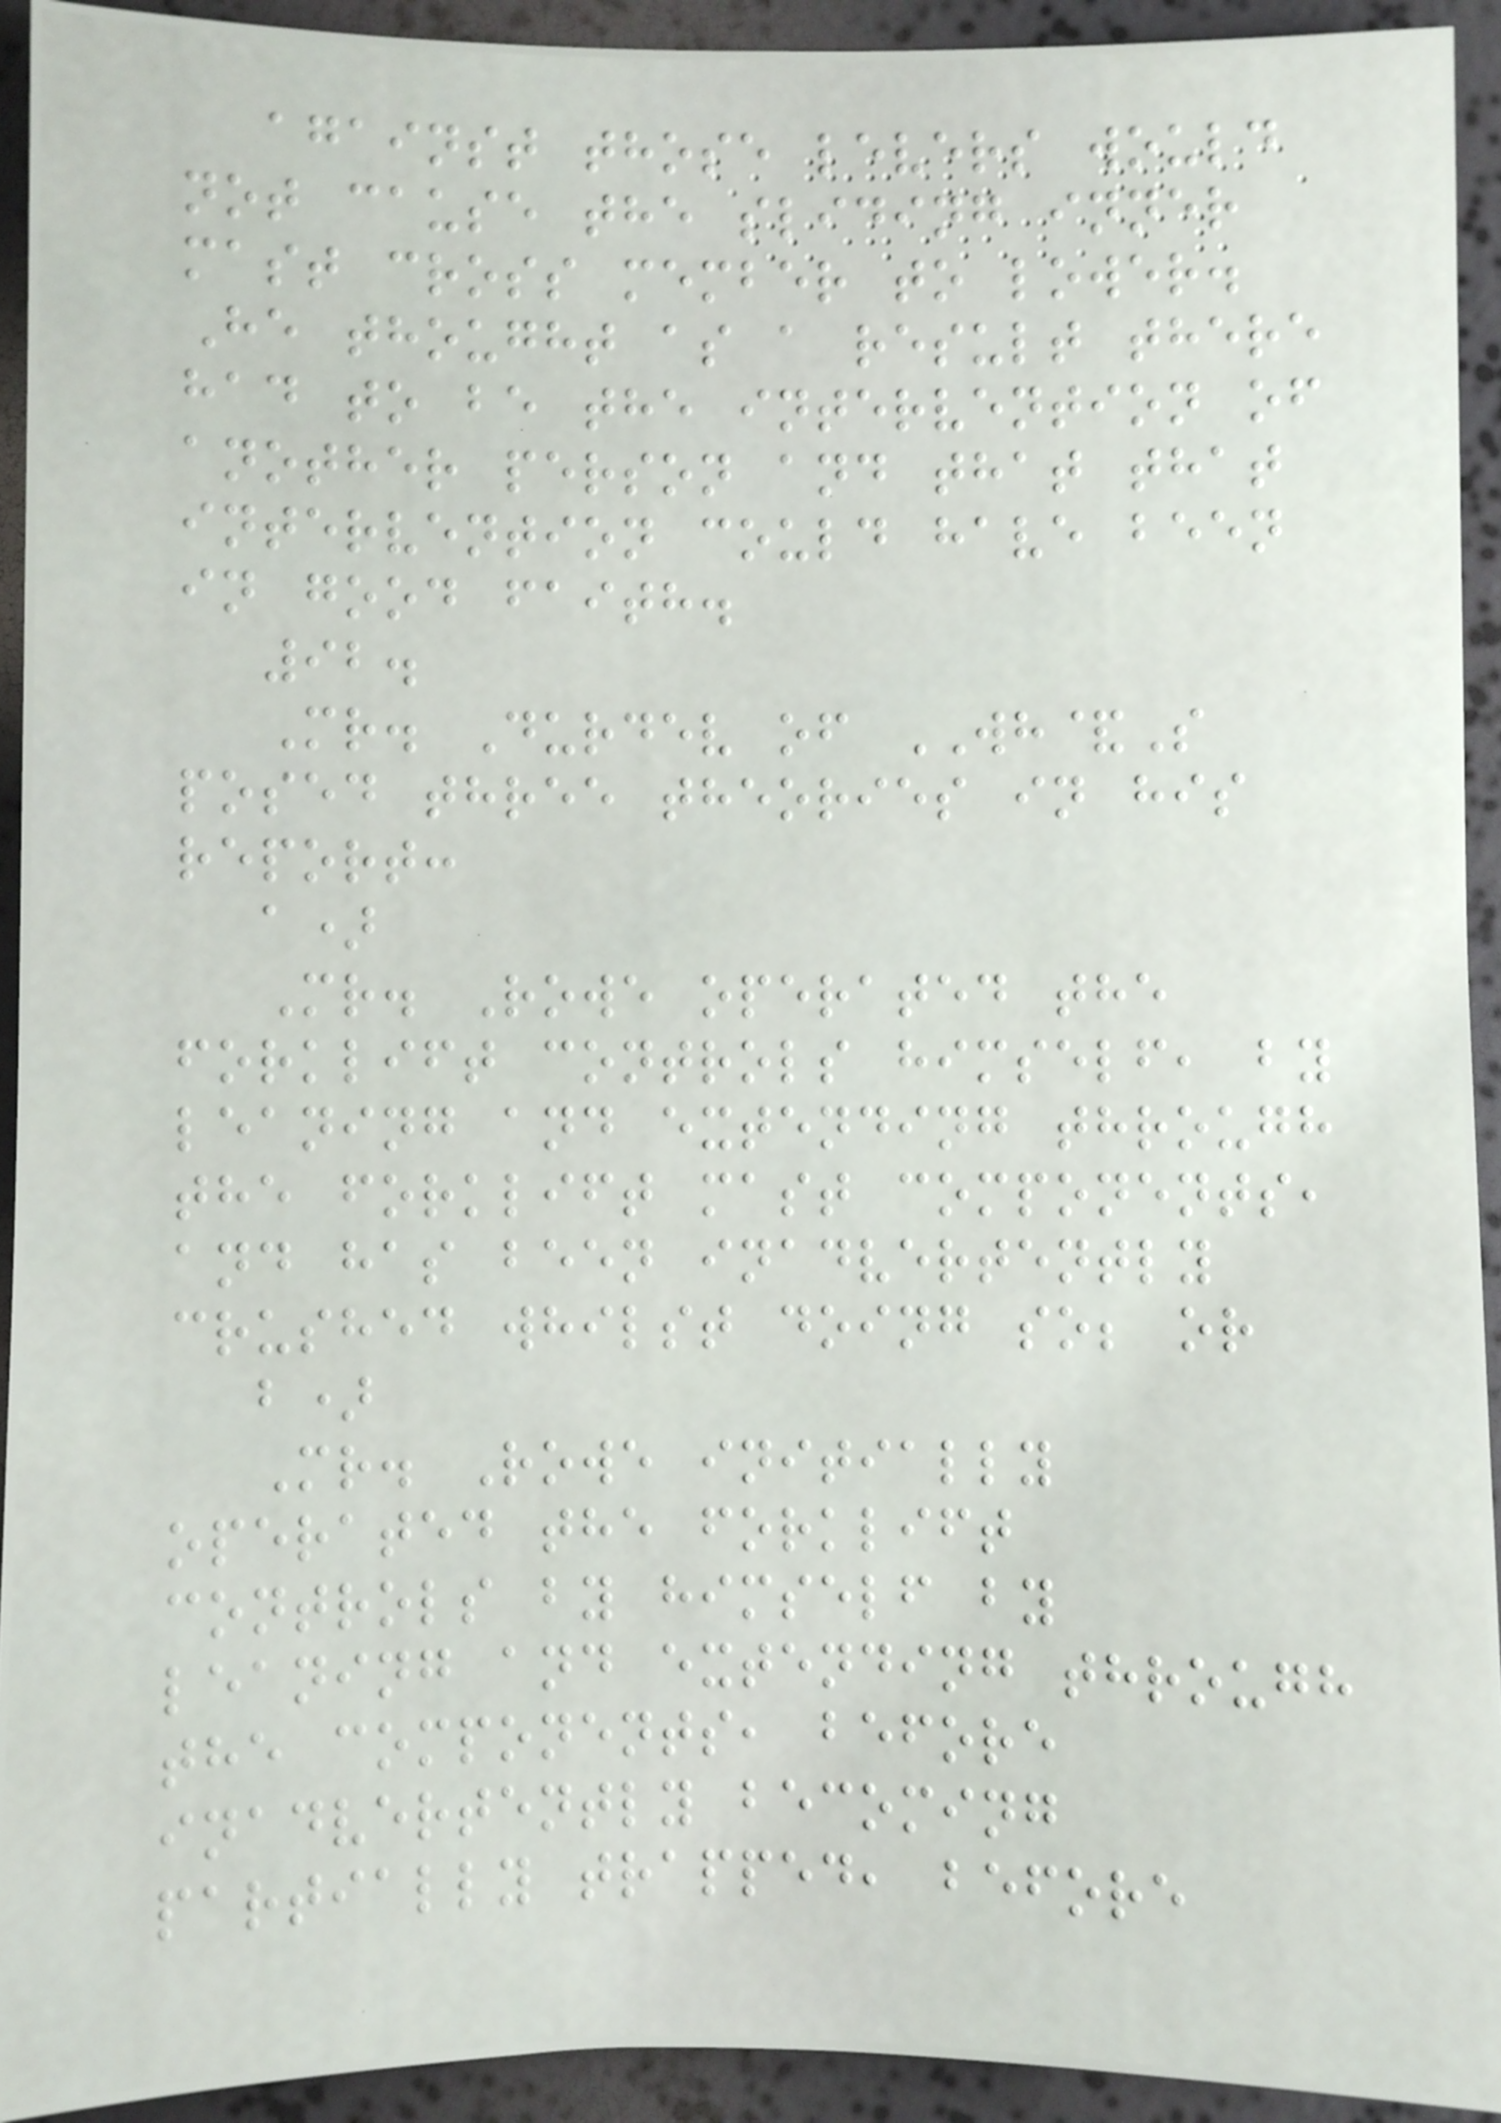against those levers would
not cause the sliding inner
mast cross member to lower.
He thought as a result there
had to be the intervention of
another person and that that
intervention could have been
in good faith.
92.
Mr. Durdev of WH&S
posed three theories in his
report:
a)
Mr. Rowe operated the
forklift controls himself, by
leaning and extending through
the forklift mast components,
and has been inadvertently
crushed whilst doing so; or
b)
Mr. Rowe initially
operated the forklift
controls by himself by
leaning and extending through
the components, before
inadvertently becoming
partially trapped, before
